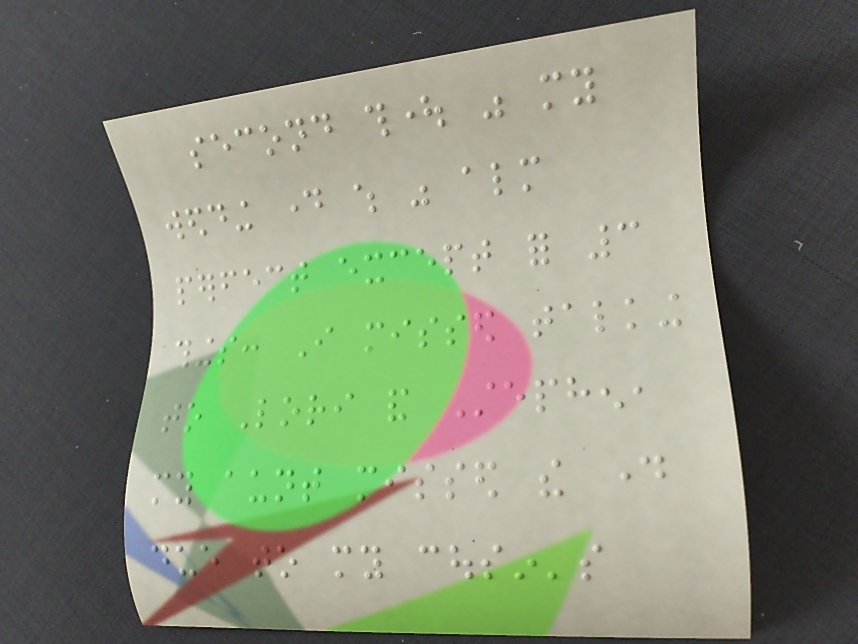second thought was my
wedding day which was almost
perfect except for 3
things: I missed talking
to Lori and Stephen,
my aunt missed the day
due to my cousin's
